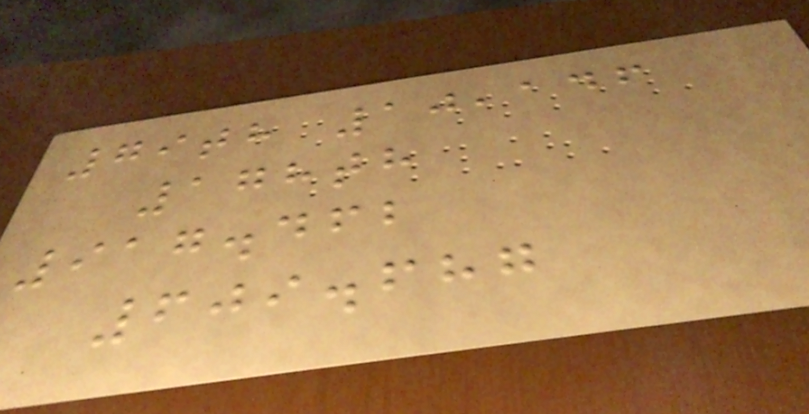79th 10,146
178th
917.462
609.687
